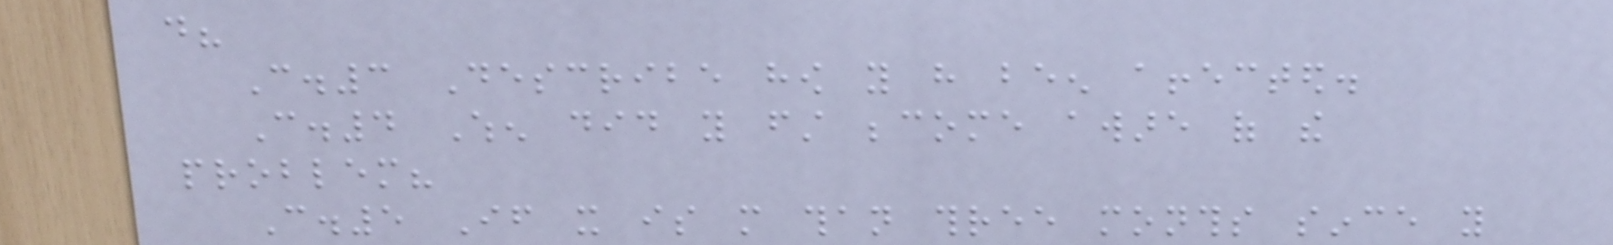do?
C.3 Describe how you have been affected.
C.4 When did you first become aware of the
problem?
C.5 If it is more than three months since you
